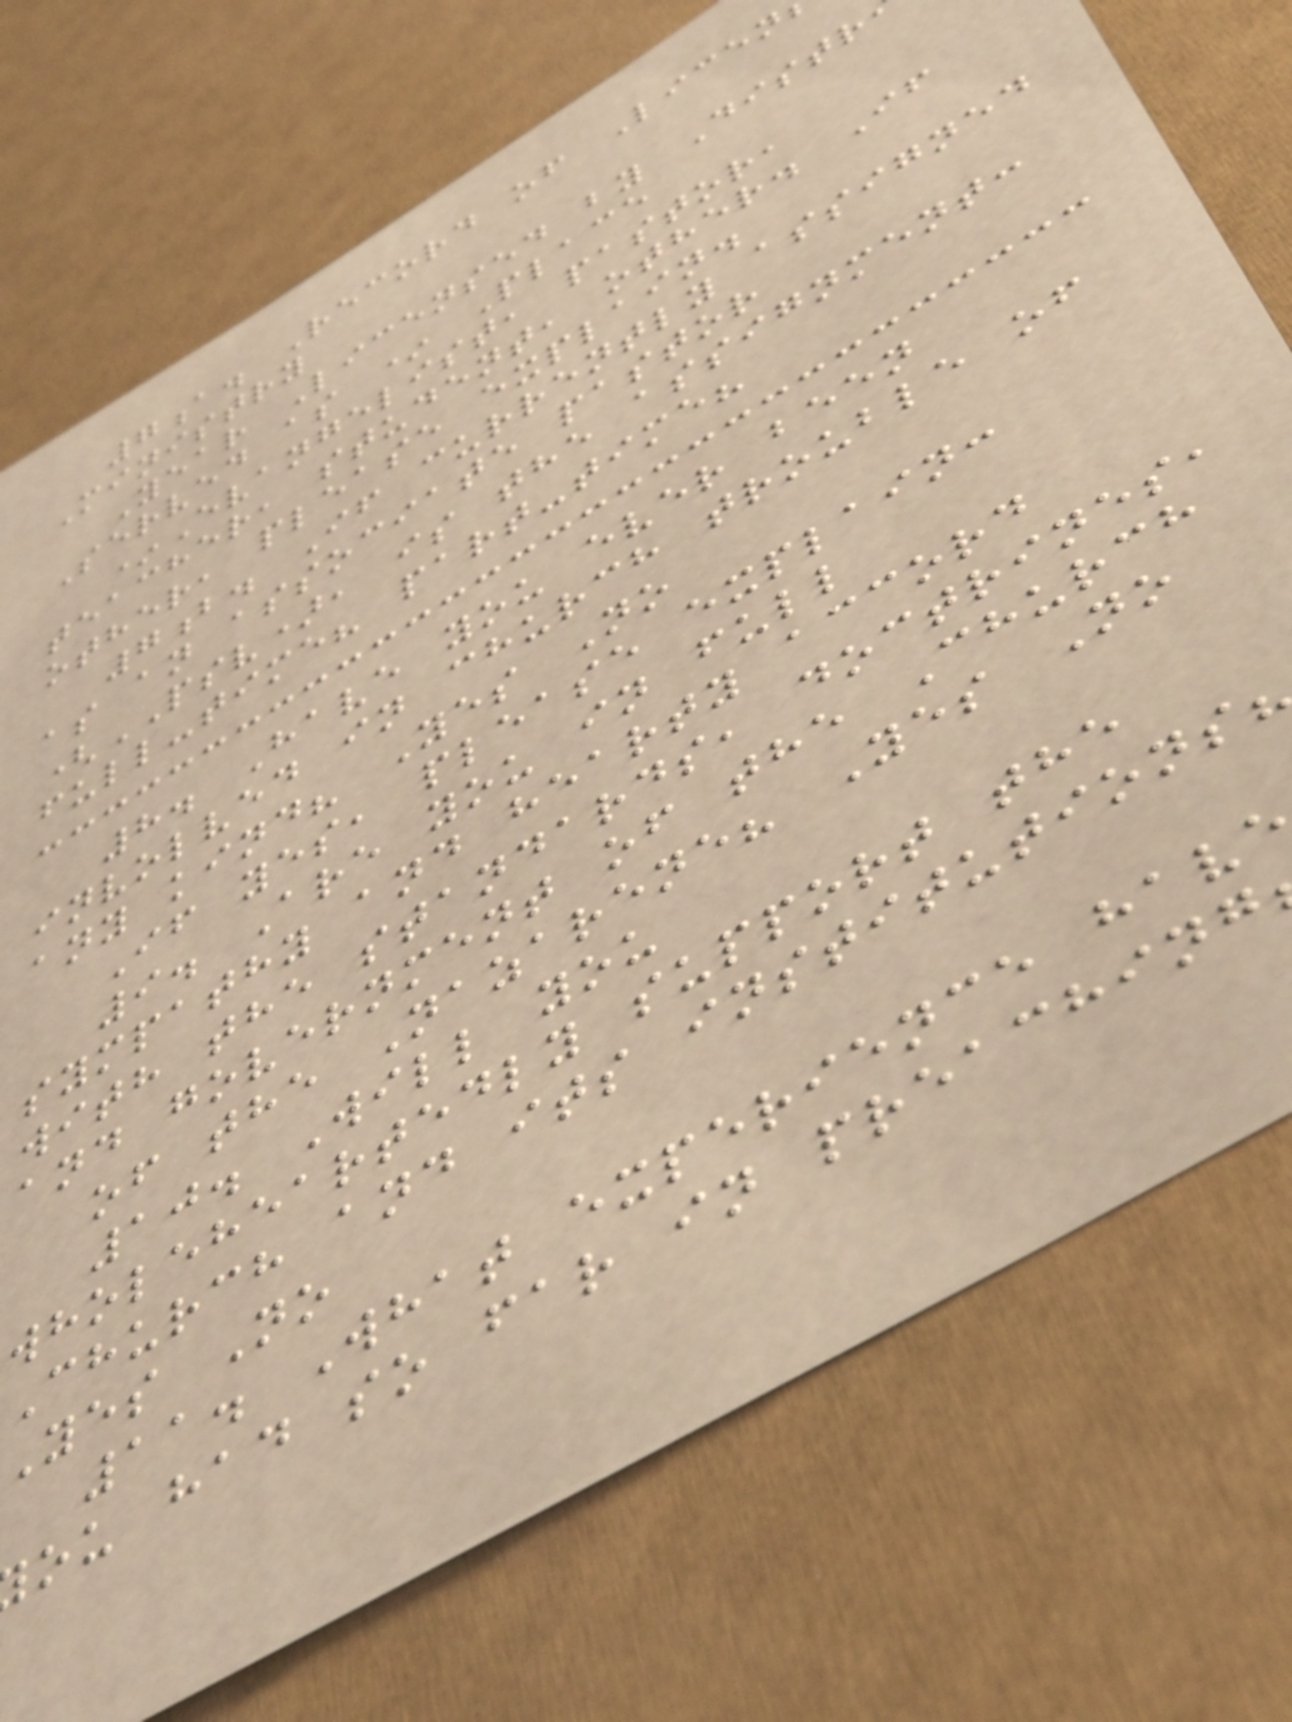7a. Record of Licen
Ministry
Year Licensed by Distr
Served as * Place
*Evangelist, pastor,
teacher, student, other. If
other, please explain.
7b. If currently assigned
as an associate pastor
(PSV), is the assignment:
full-time? part-time?
8. Have you ever been
involved in church trouble of
any kind? Yes No
If yes, please explain:
9. Are you in full
sympathy and hearty accord
with the standards, doctrines,
and government of the Church
of the Nazarene? Yes No
10. Will you
wholeheartedly support the
Church and its institutions
Yes No
11. What experience hav
ou had so far in preaching
